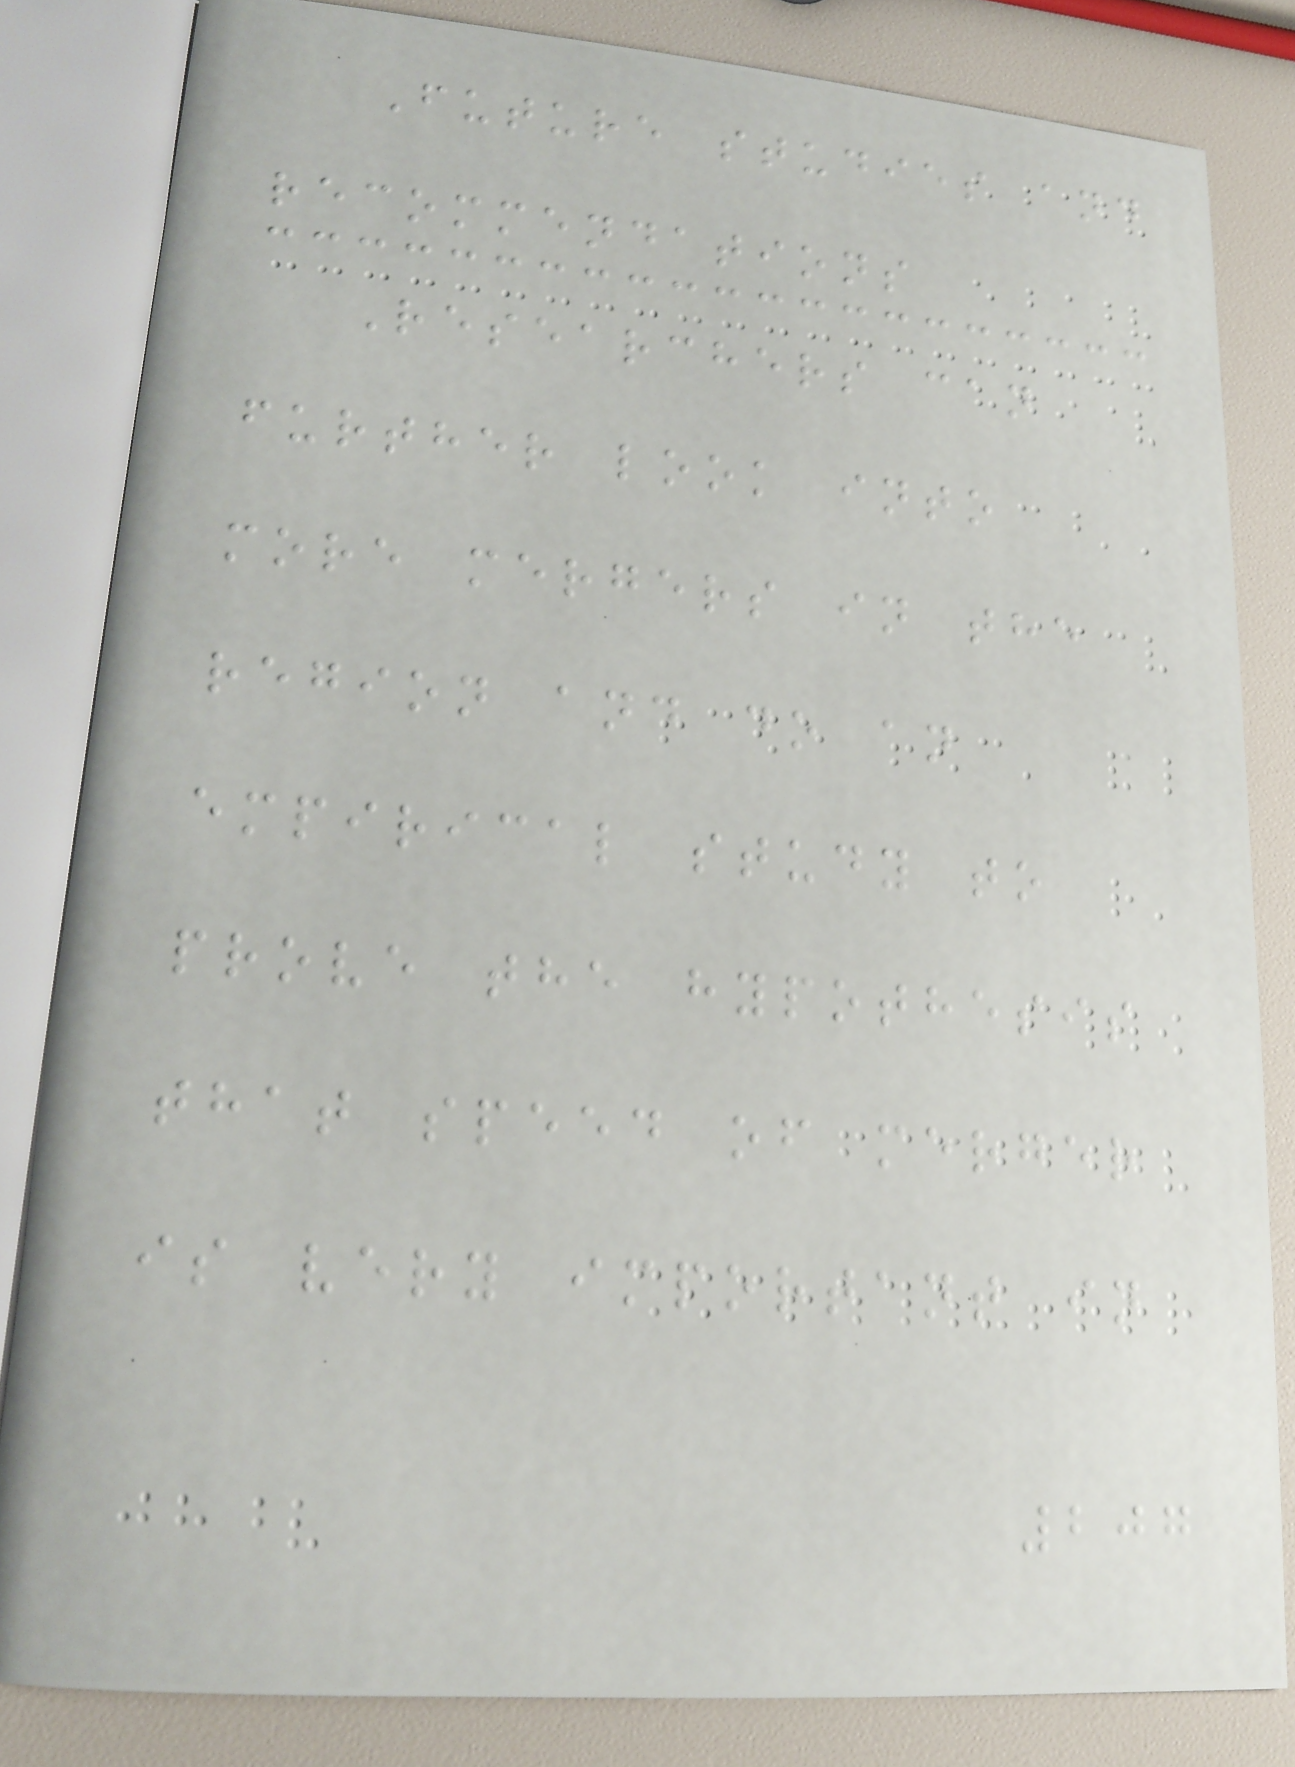Future studies and
recommendations
Researchers can
further look into
more mergers in the
region and do an
empirical study to
prove the hypothesis
that speed of merger
is very important in
207
